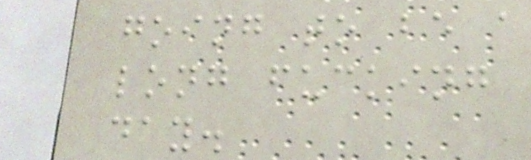going to be a
long fucking
day.
